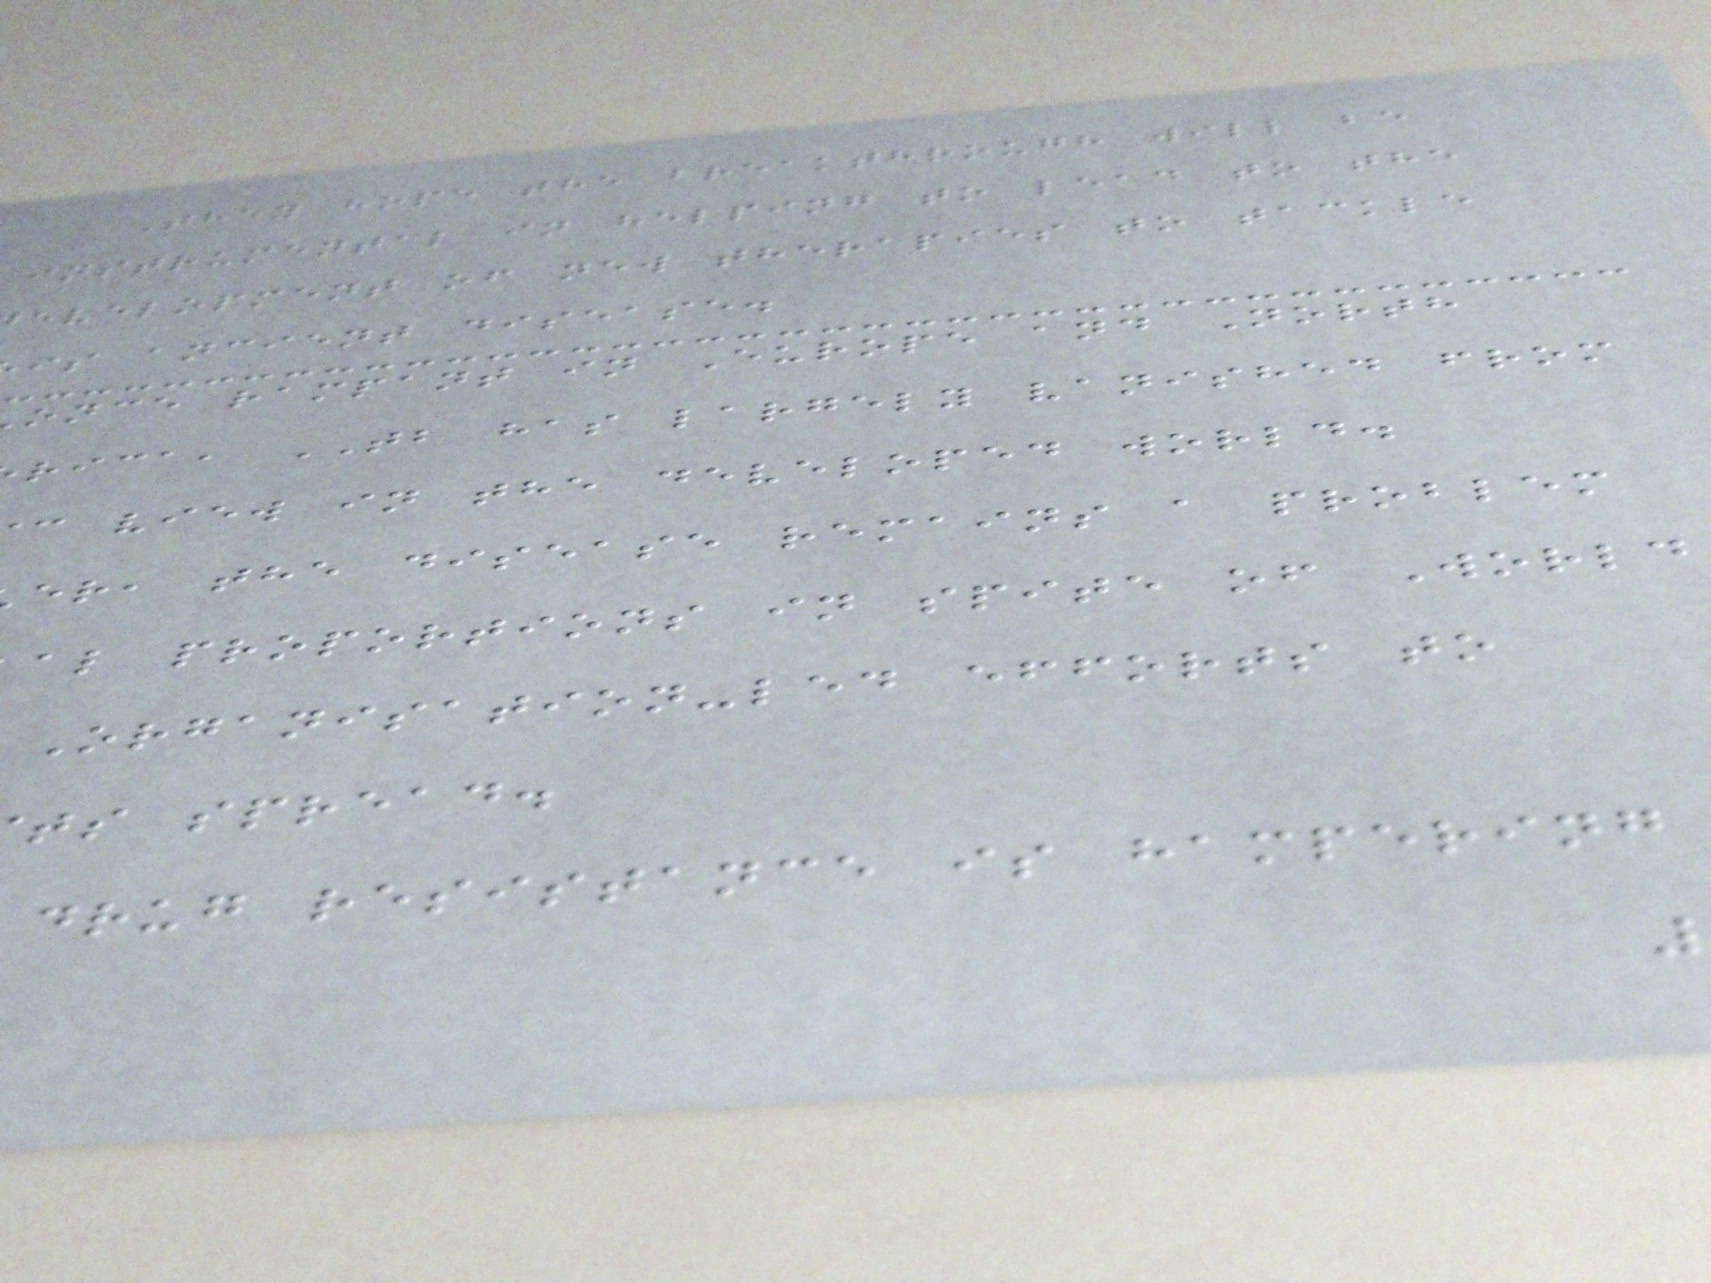They hope the breakthrough will be
instrumental in helping to lead to the
evelopment of new therapies to tackle
is ancient disease.
once rampant in Europe and North
rica, TB has largely vanished from
c view in the developed world.
er, the disease remains a problem
al proportions in spite of World
Organisation-led efforts to
ts spread.
drug resistance is hampering
